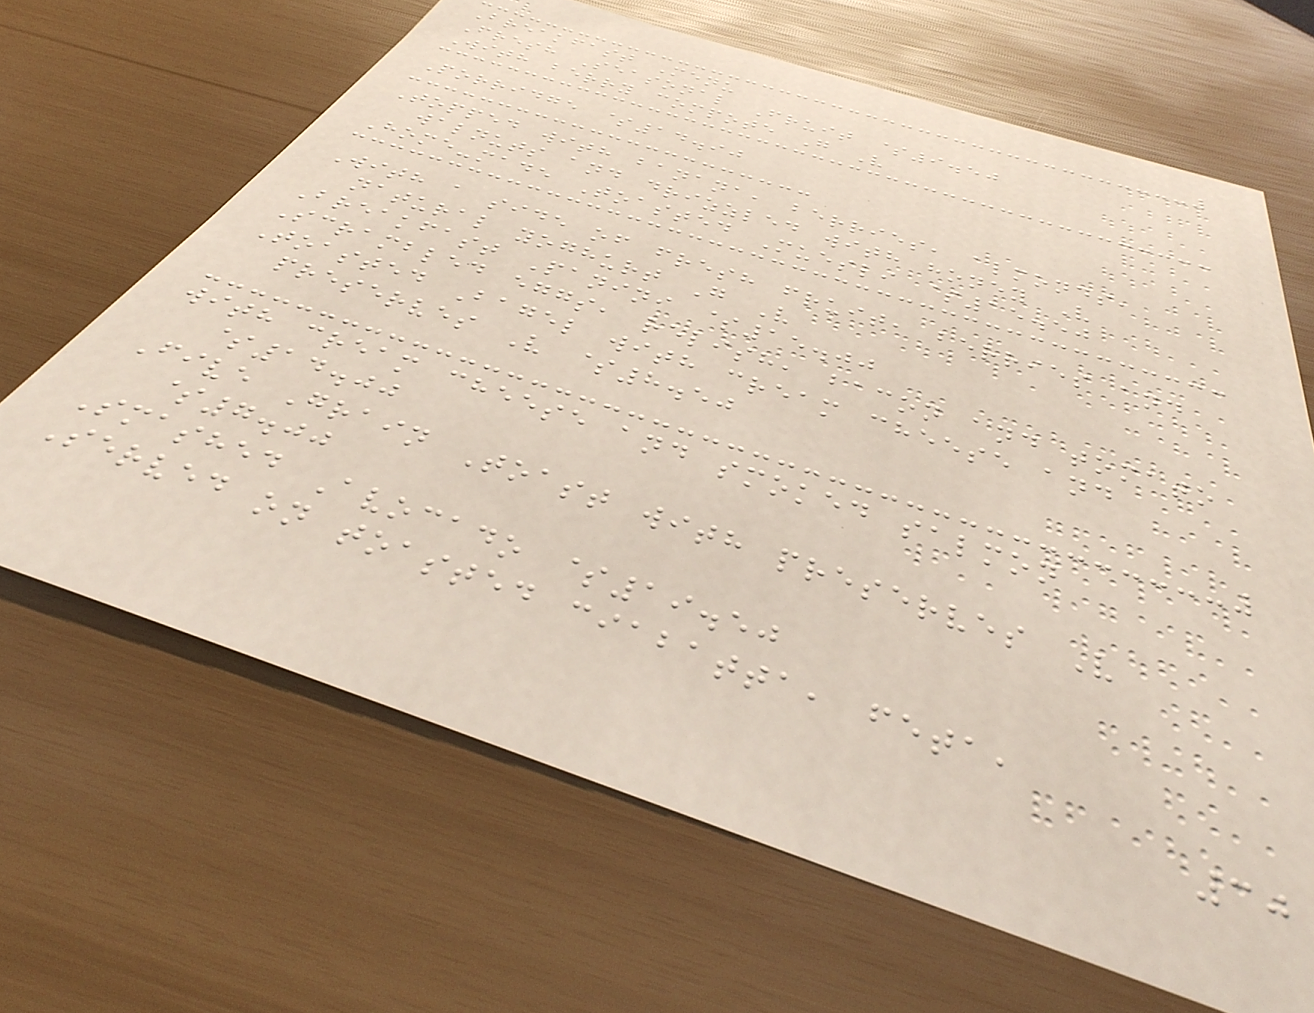Breakfast Menu
Fresh Seasonal Fruit $9.50
With berry compote G V
Porridge $14.90
Topped with banana, berries, almonds,
walnuts and drizzled with honey V
Home-made Toasted Muesli $15.50
With a side of fresh fruit, berries and
natural yoghurt G V
Breakfast Panini $15.00
Scrambled eggs, relish, bacon and tomato
Toasted Bagel with cream cheese and
preserves V $8.50
with cream cheese and smoked salmon
$14.00
Five Grain Toast with preserves V
$7.00
Smashed Avocado $19.50
Served on toasted ciabatta, feta,
30
